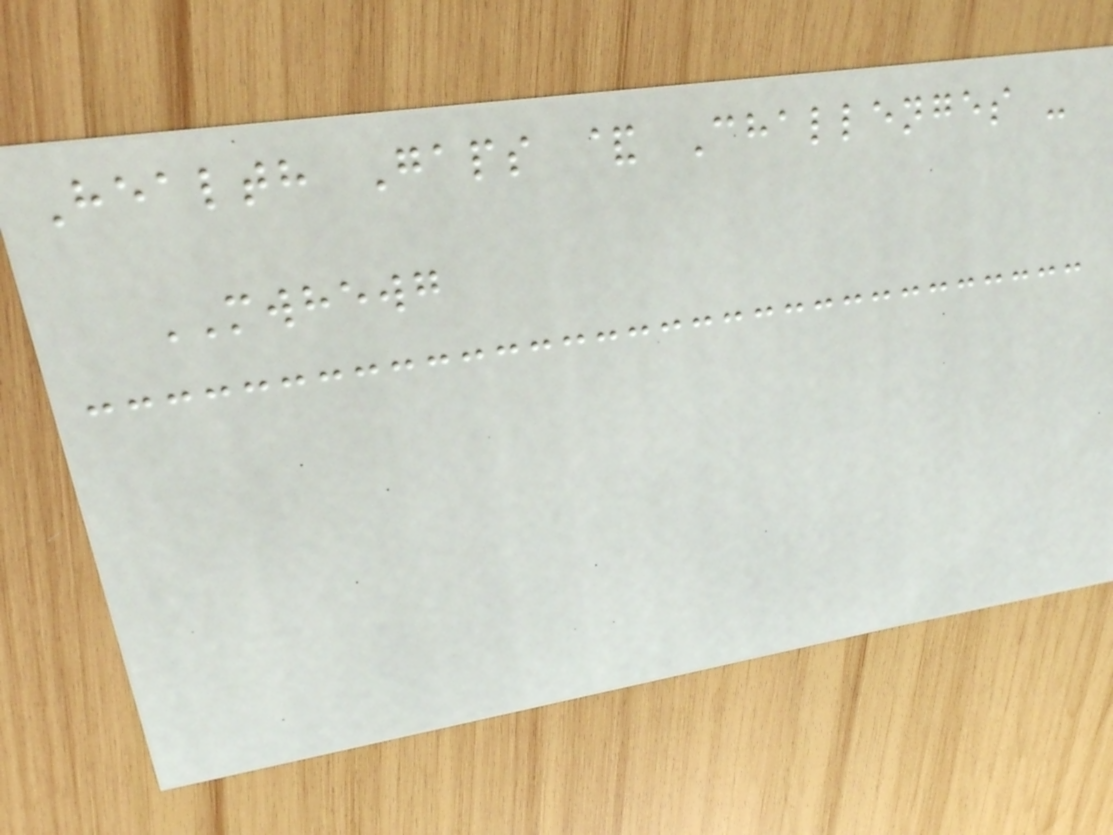Health Gaps & Challenges -
MWHEWG
